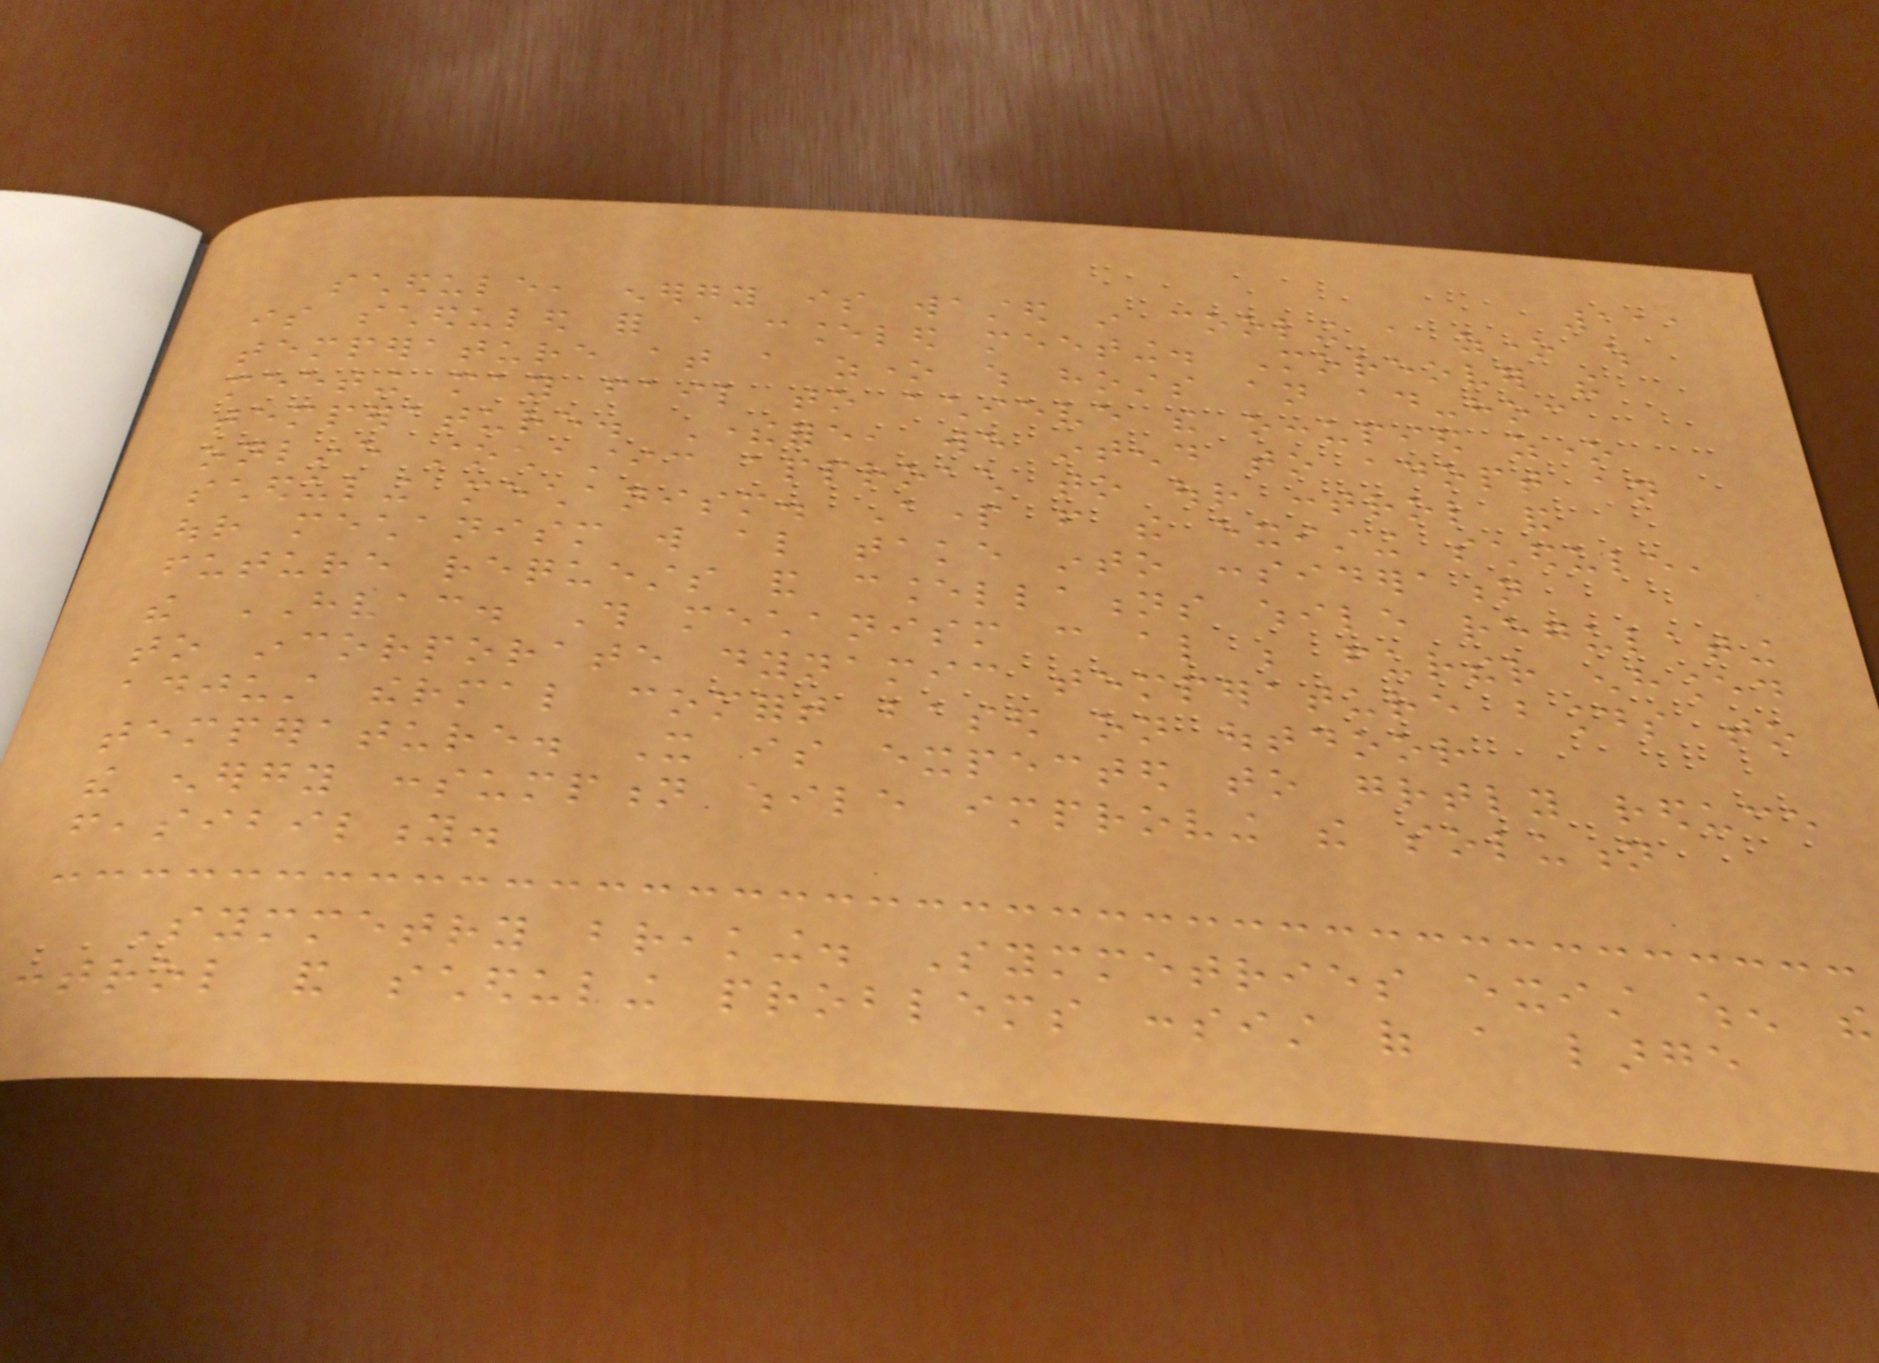111
schedule, energy is wasted in cooling a zone which
is scheduled for a canceled meeting. Moreover the
temperature at a zone which hosts an ad-hoc
meeting may fail to achieve the occupied zone
temperature. Therefore, we intend to adopt an
online stochastic approach to our control and
scheduling mechanism. Apart from the existing schedule,
our mechanism will also take into consideration
future requests and cancellations while regulating
the HVAC. This mechanism can also be further enhanced
to incorporate dynamic temperature bounds to
adjust thermal comfort based on outdoor
temperature. It is expected to greatly reduce
the energy consumption while improving the solution
feasibility.
Symmetry breaking. Symmetries exist when the
control and scheduling problems consist of a large
